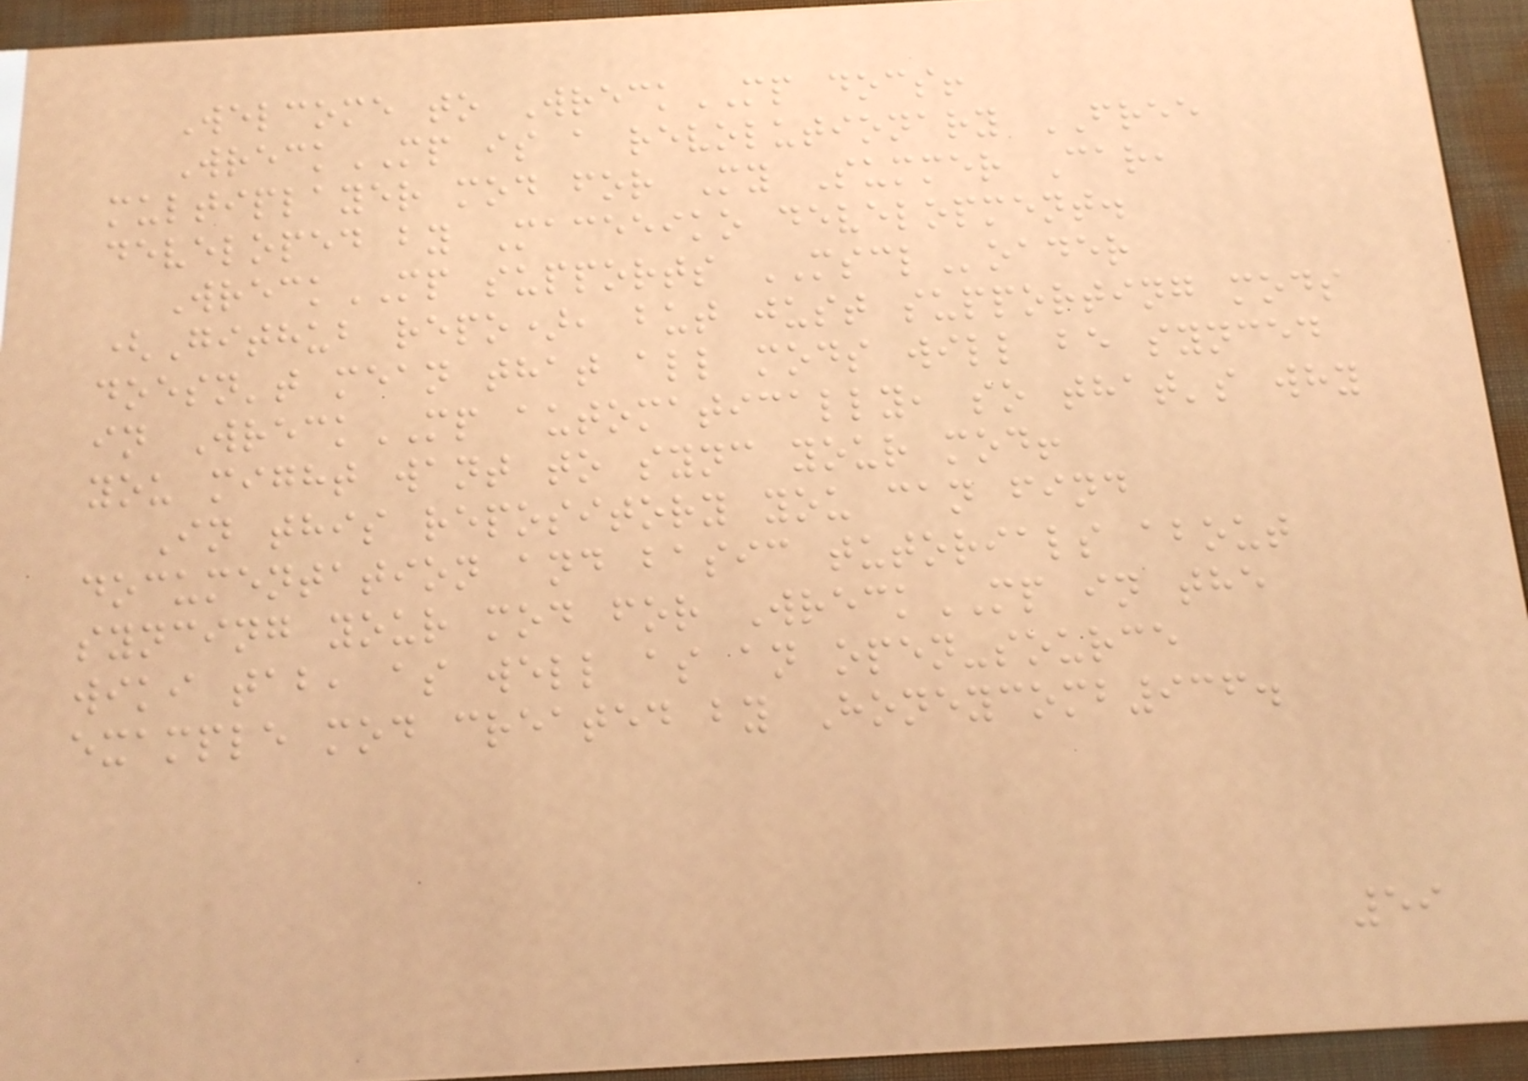Welcome to WreckMP docs!
WreckMP is a revolutionary FREE
multiplayer mod for My Summer Car,
developed by Maceeiko development.
WreckMP supports MSCLoader
(Github repo), but just supporting mods
doesn't mean that all mods will be synced
in WreckMP automatically, so that's why
you might want to sync your mod!
In this repository you can find
documentation and basic tutorials about
syncing your mod for WreckMP in the
wiki tab, as well as an open-source
example mod created by Honeycomb936.
59
